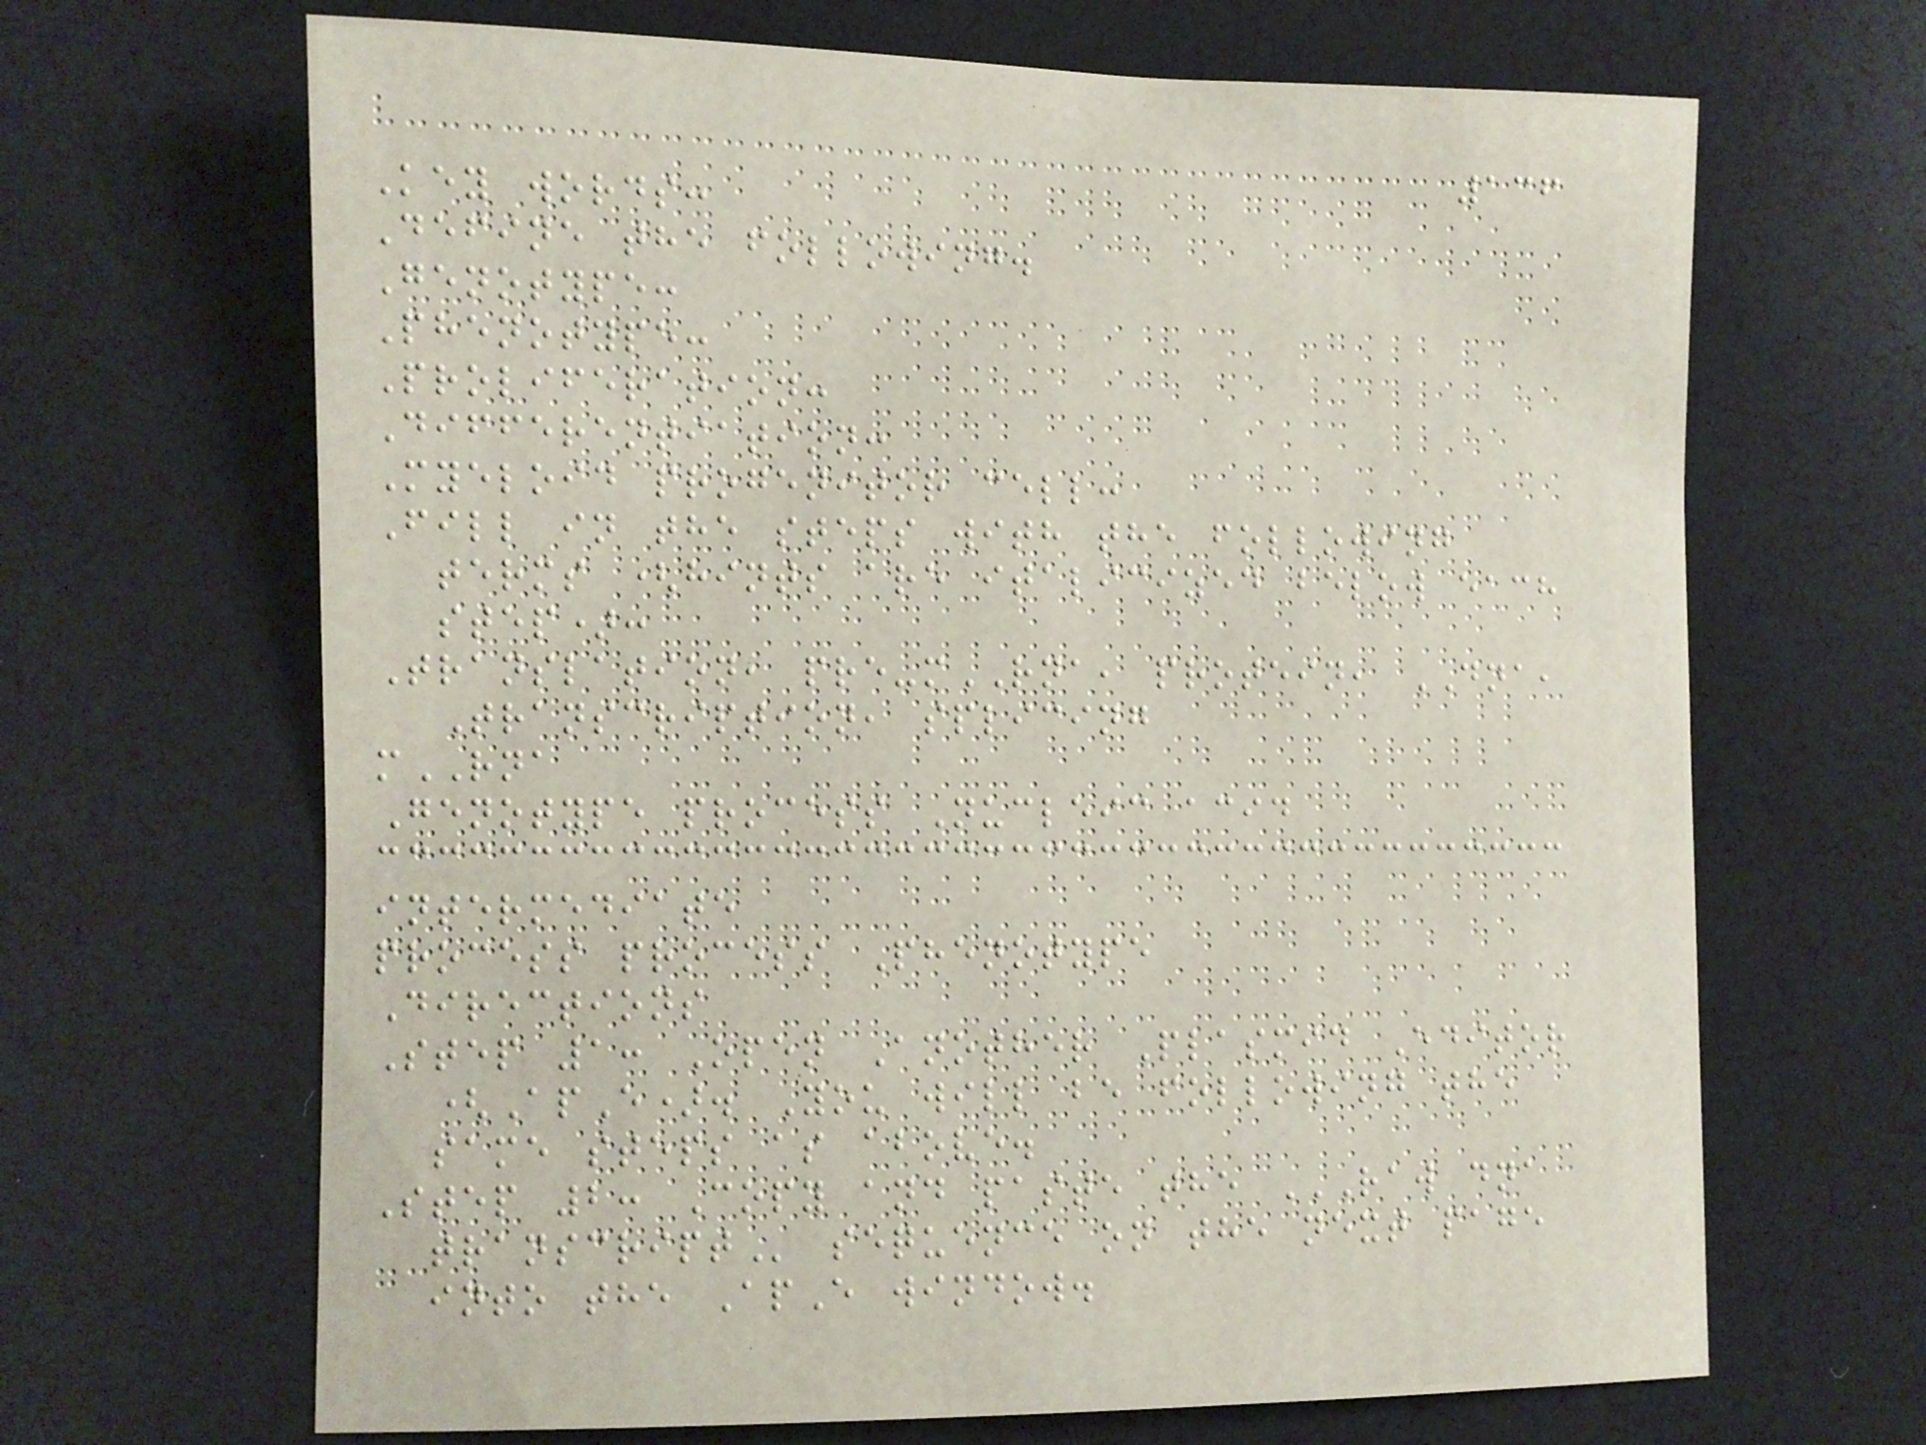136
Key words:
Define the following.
Genotype:
Phenotype:
Proliferation:
Differentiation:
Myeloid progenitor cell:
Fill in the steps with the following
terms (hints are italicized below each
step):
Translation, pre-mRNA, protein, DNA,
Transcription, splicing
mRNA
Genotype process Nucleic acid
intermediate
process process Phenotype
Directions
Step 1: Open Another Plasmid Editor
(ApE). You will be following the
same steps as above.
Step 2: Copy and paste the RAW DNA
TRANSCRIPT sequence on the next page
into the ApE window.
